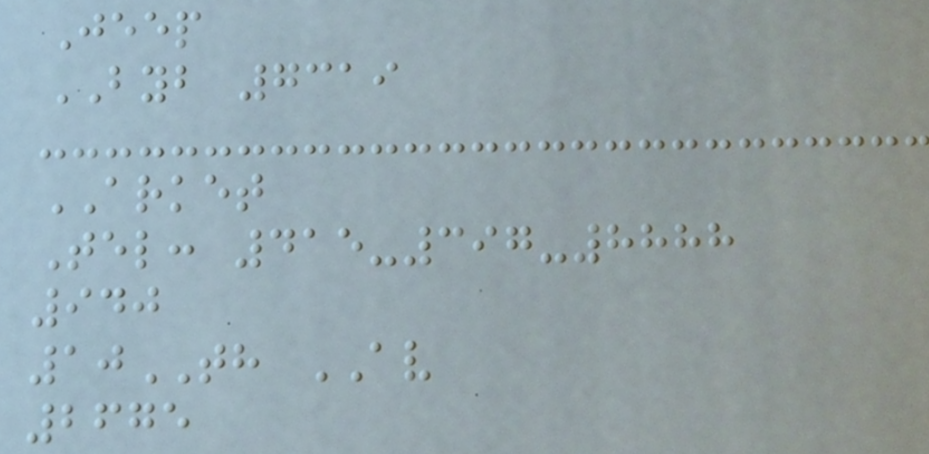Jeep
BYB 7319
ARKET
Tel: 415-397-8888
940
10TH AV
2675
